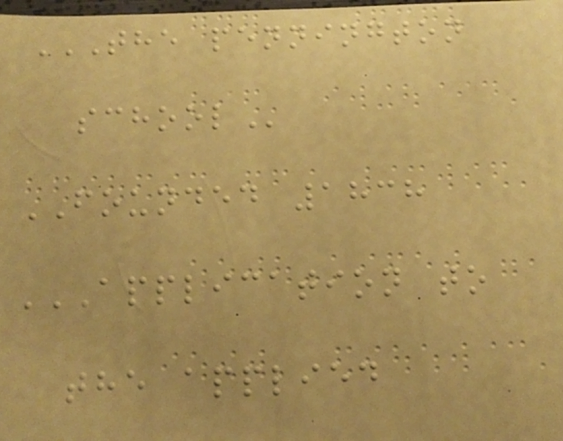THE PENNINGTON
SCHOOL
FOUNDED 1838
APPLICATION TO
THE APPLIED
